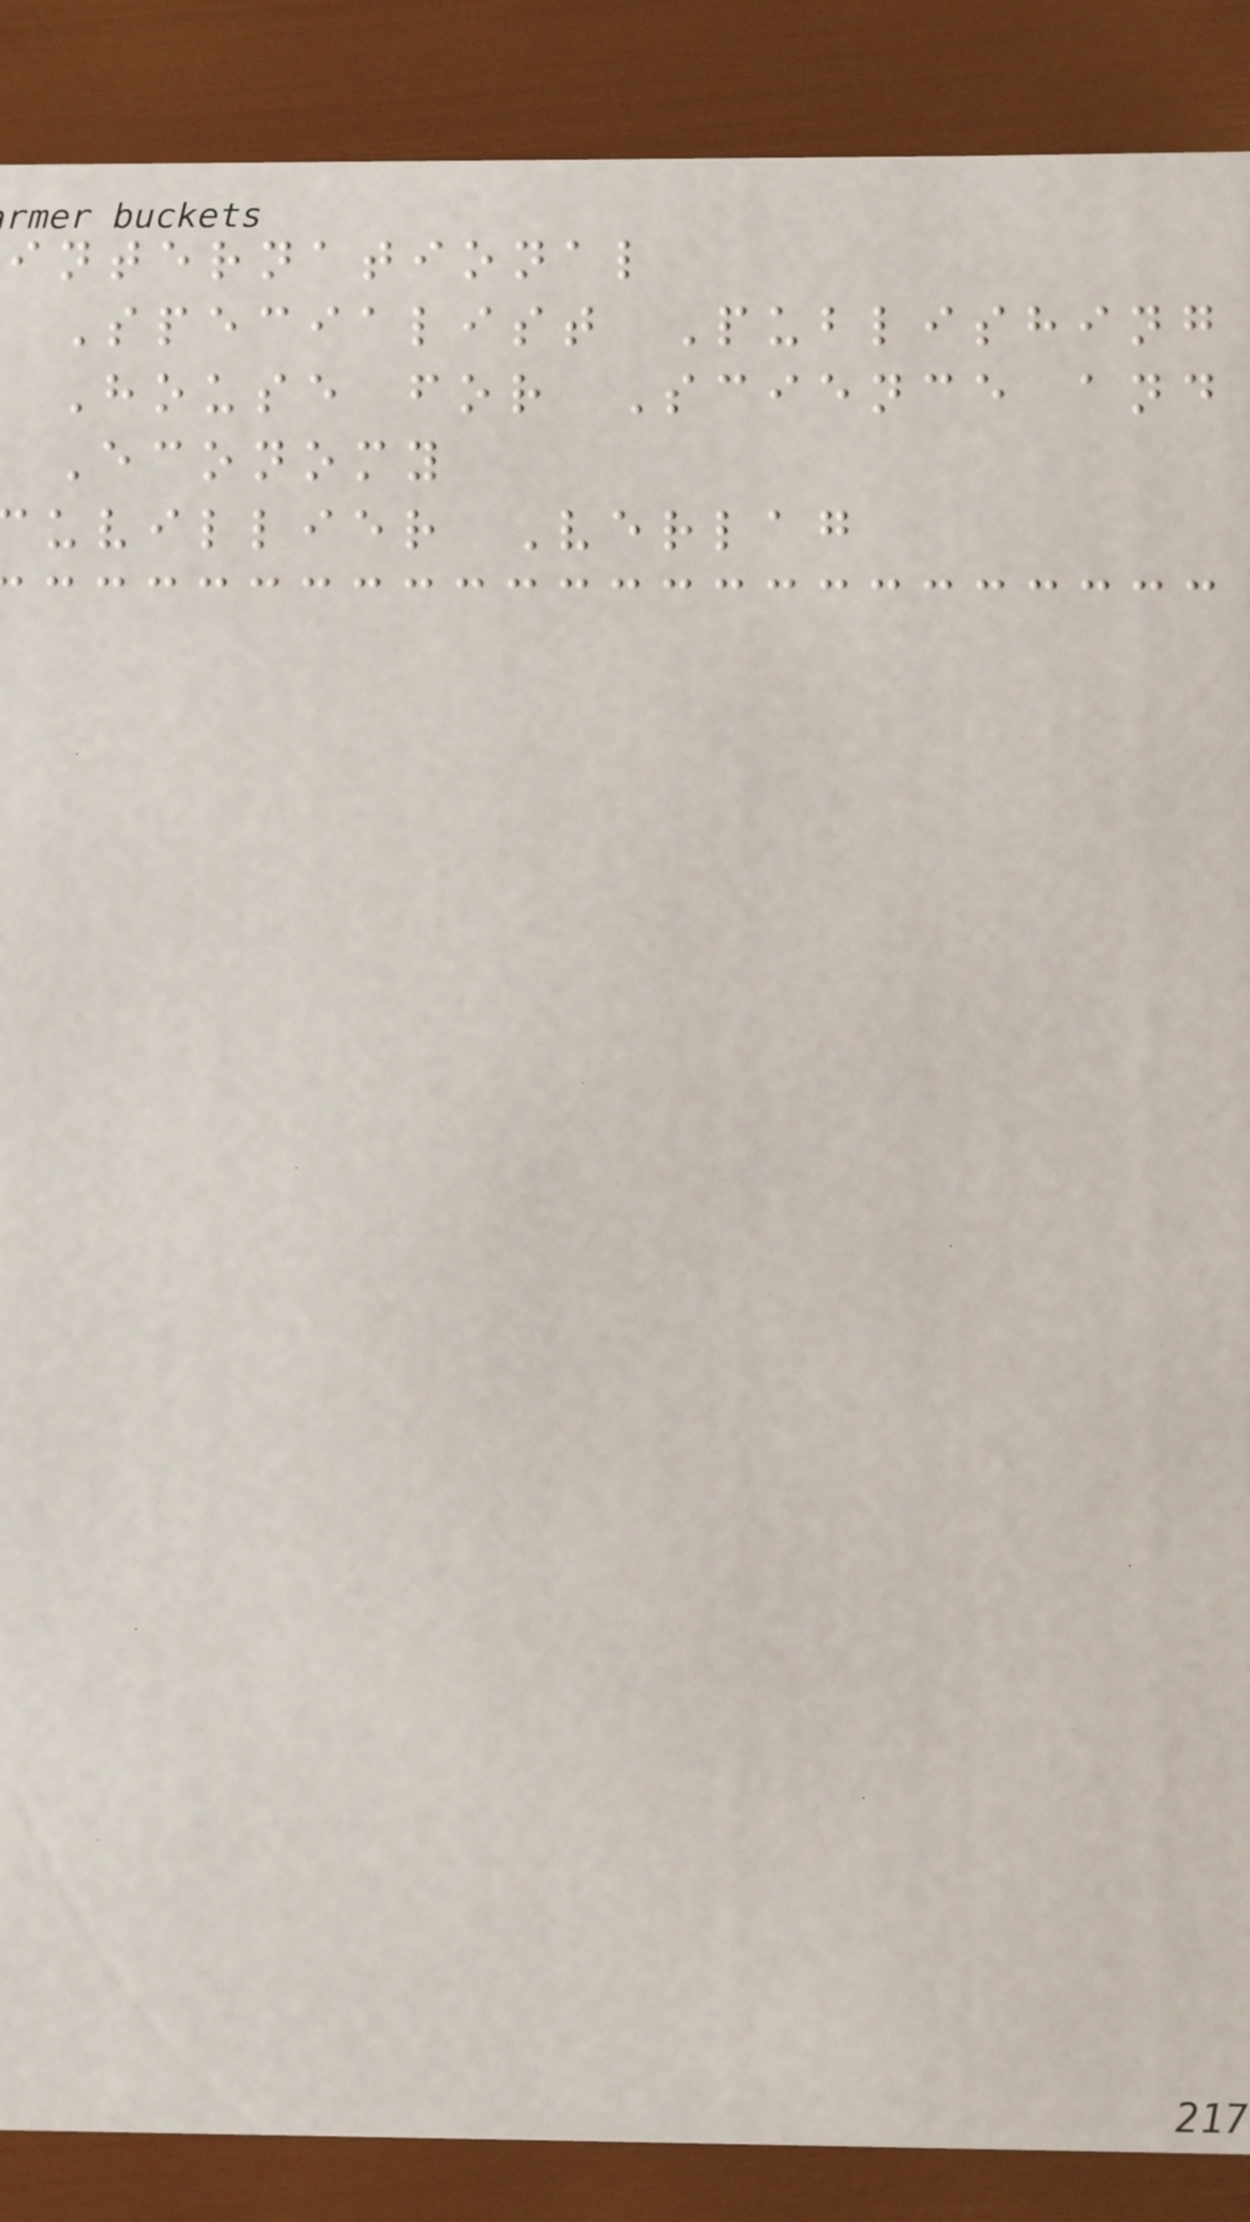international
Specialist Publishing
House for Science and
Economy
uvillier Verlag
